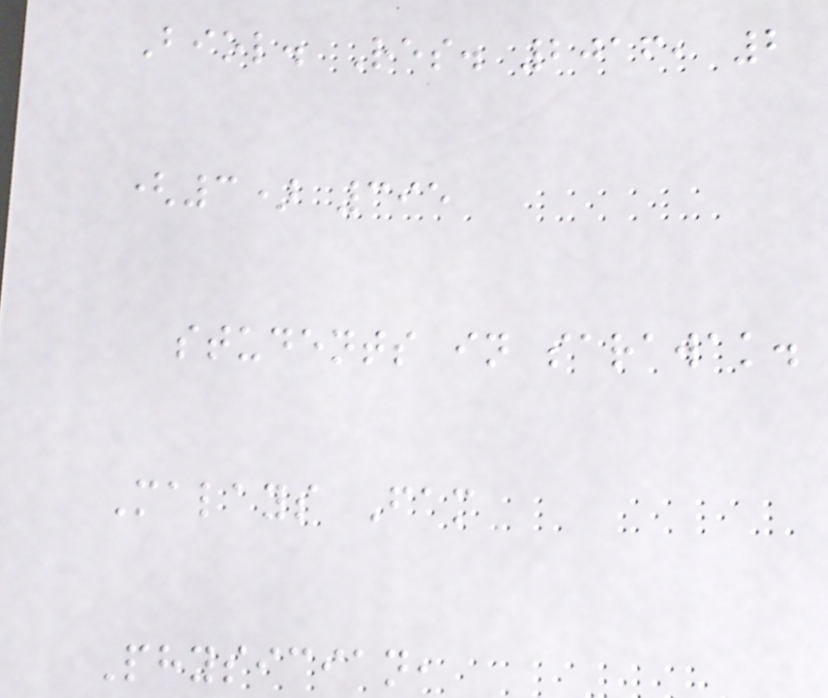Biol. Res. 2016, 2
(3) 395
students in sarawak.
Malays Fam
Physician,
